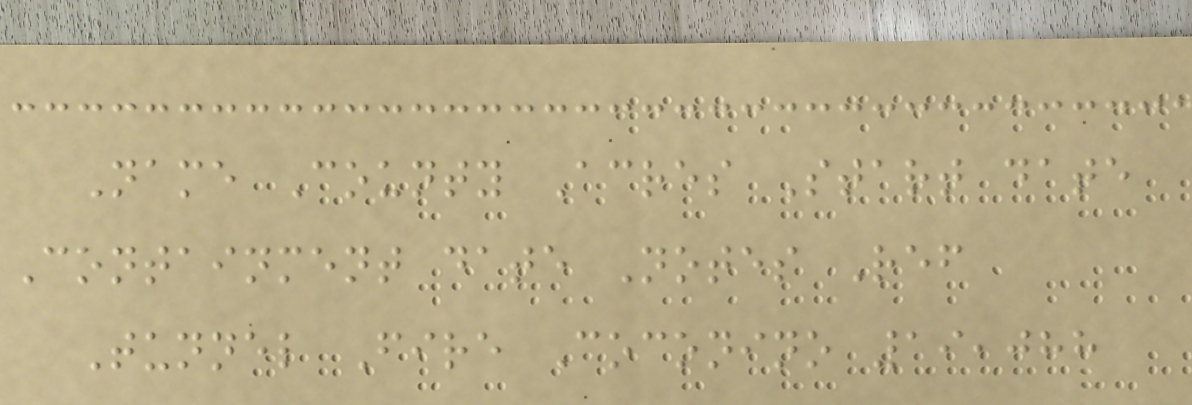Name County Acres Start date
Containment date Notes Ref
Tunnel Fire Coconino 19,088
